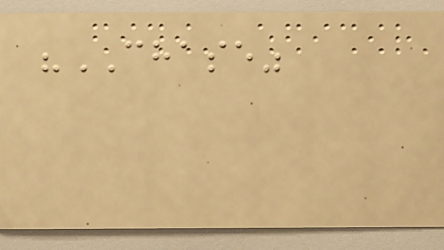"CHASE"
